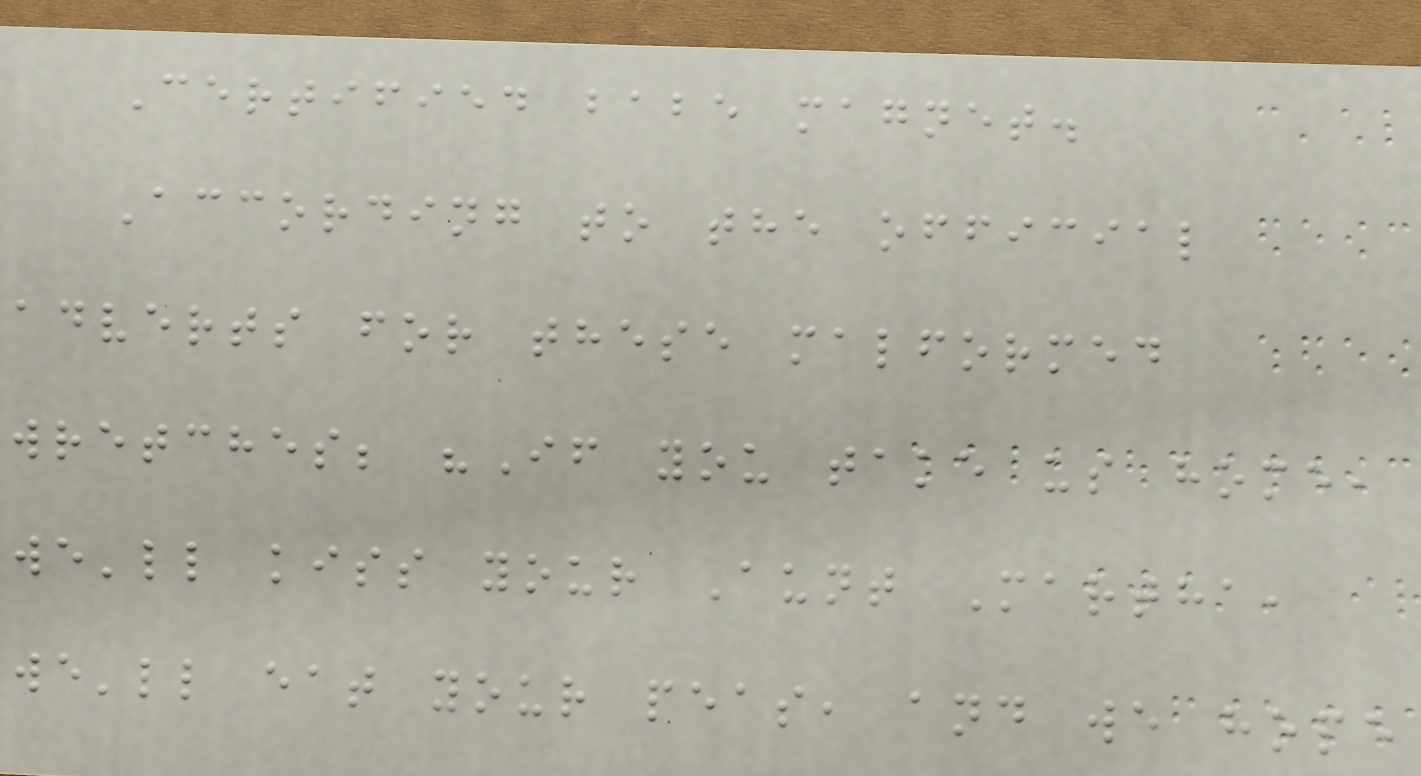Certified babe magnet.
According to the official
adverts for these malformed
wretches; "If you take us home,
we'll kiss your Aunt Martha,
we'll eat your peas, and we hope
